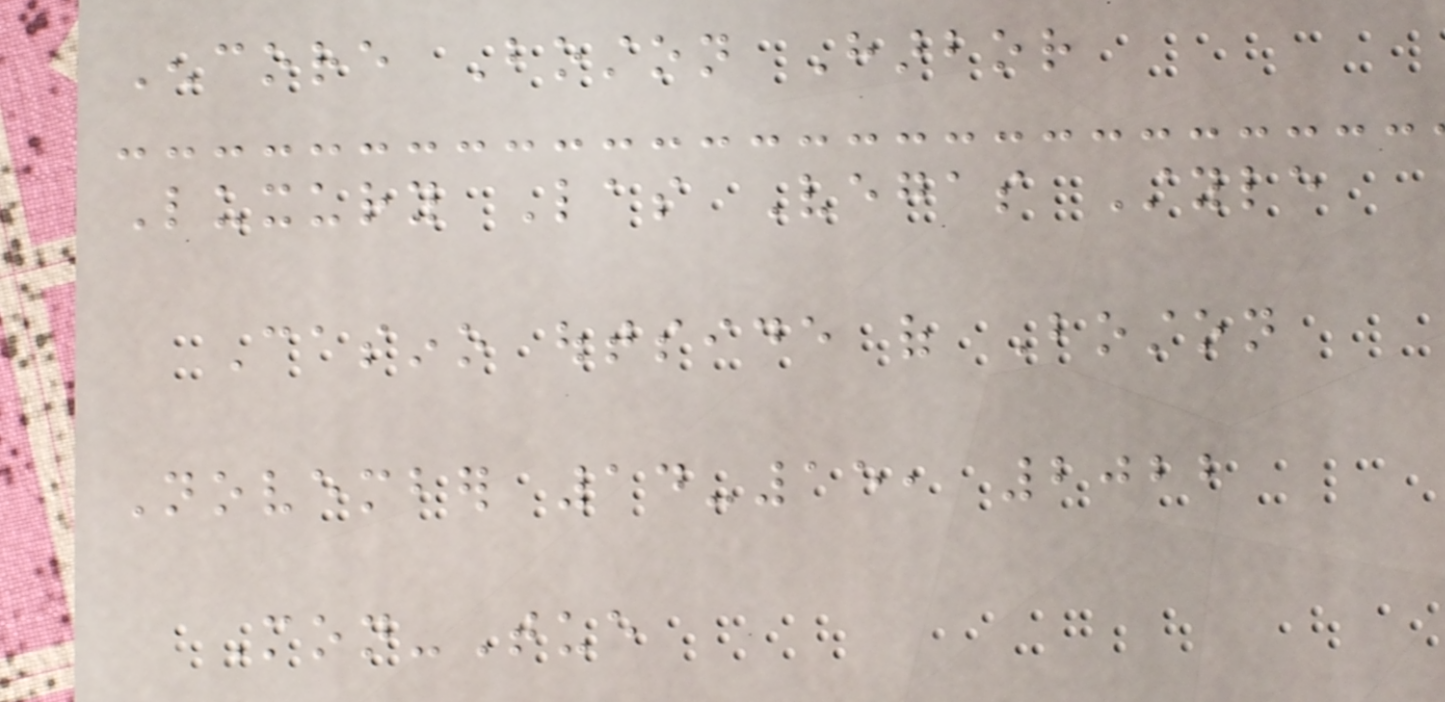Encore Boston Harbor
Luxury Las Vegas Style
Casino outside of Boston
November 14-15, 2022
Mon-Tue
